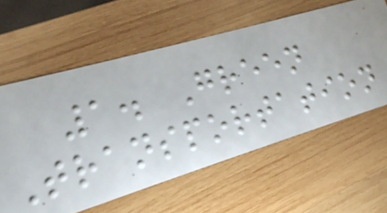1. Green
Transportation
